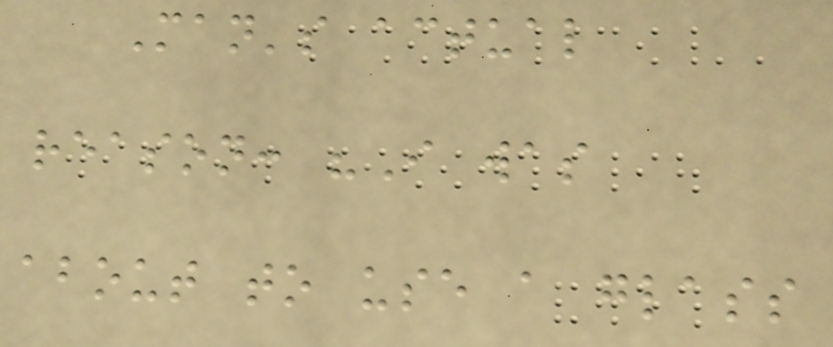Man's actual
reason: "I was
about to use a glass
